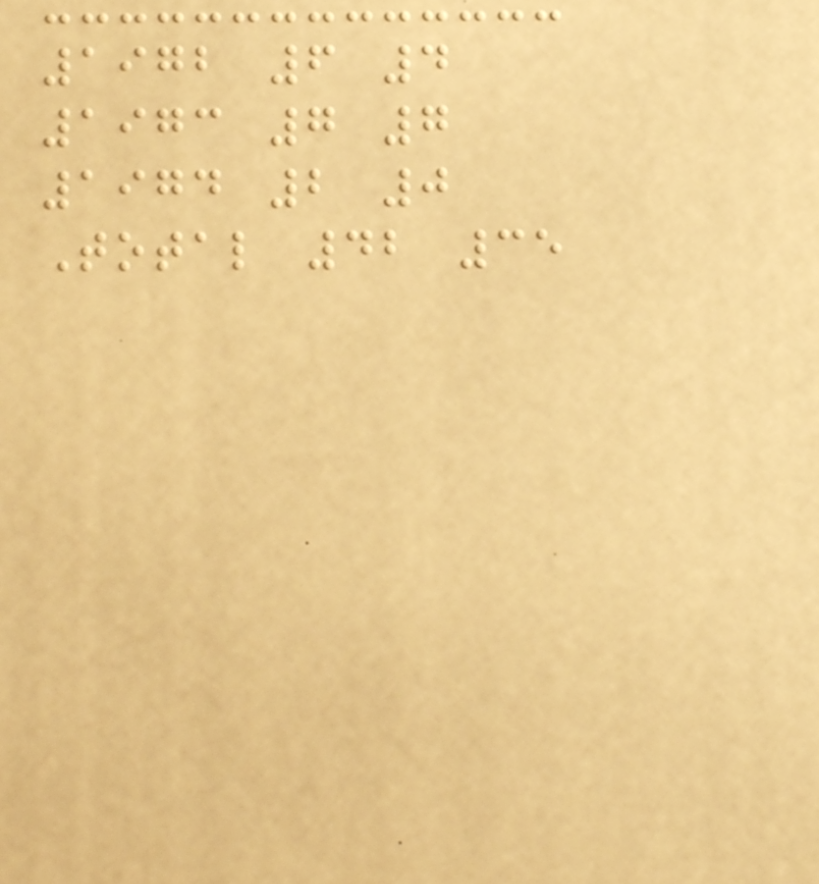1972 6 4
1973 7 7
1974 2 0
Total 42 35
